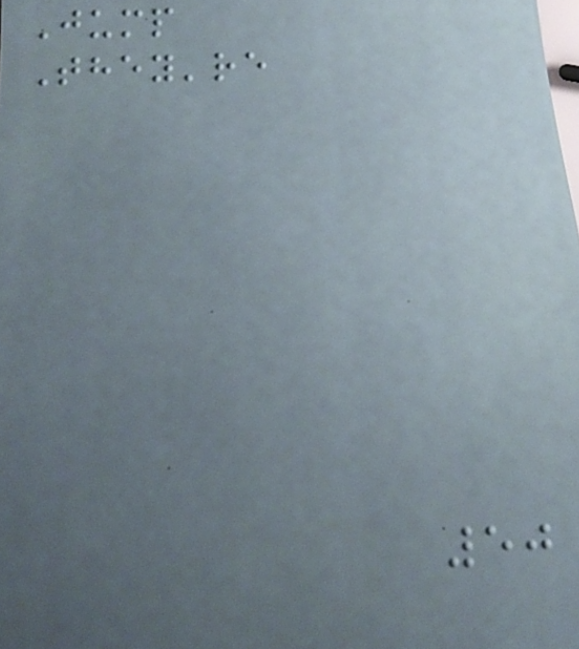Jump
They're
50
